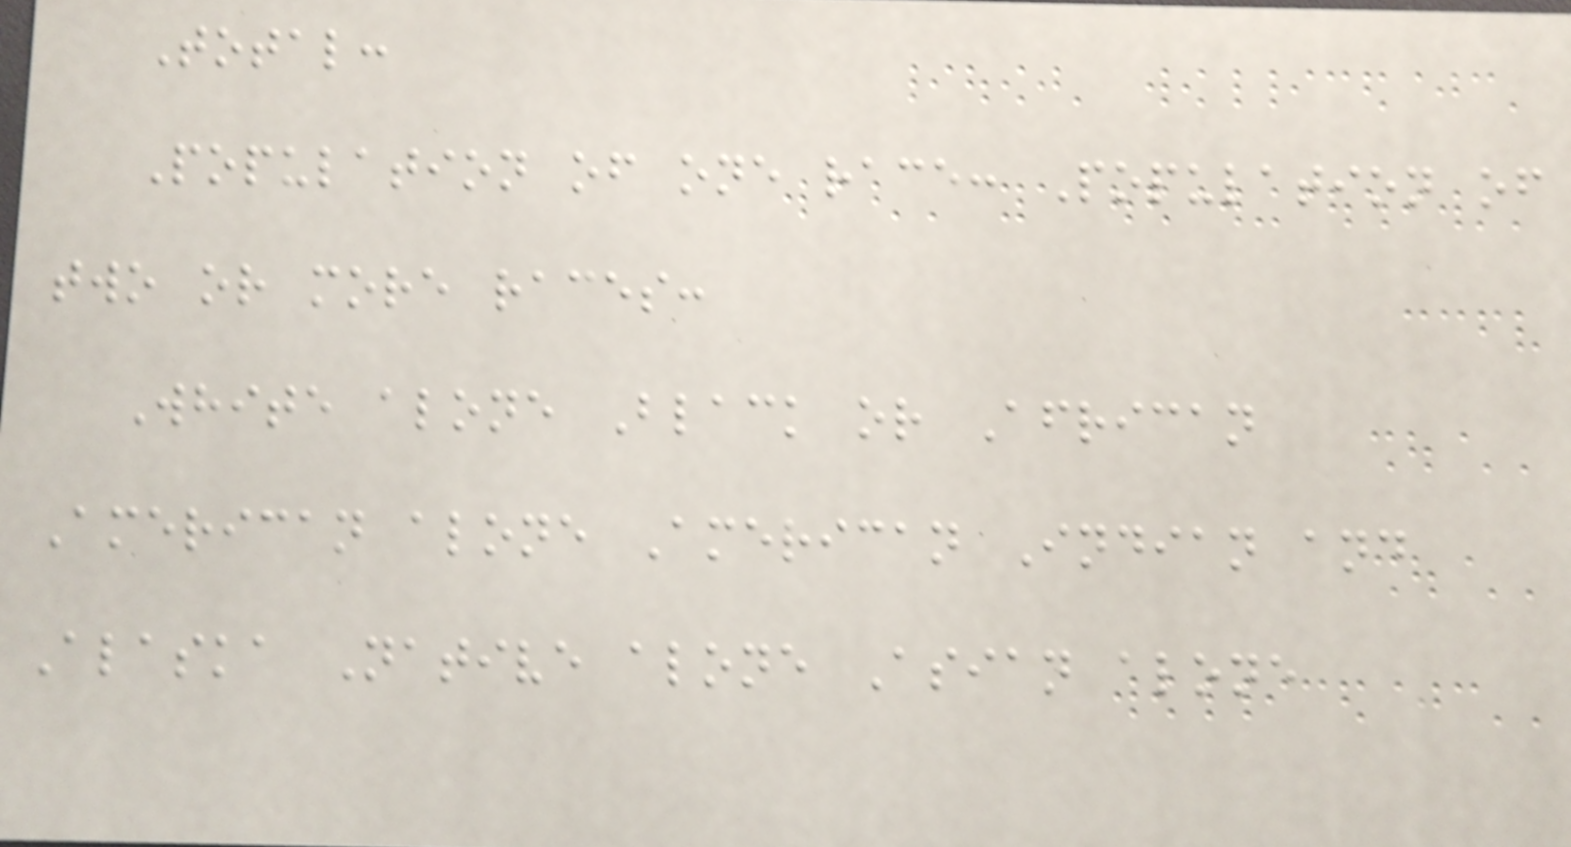Total:
Population of one race: Population of
two or more races:
White alone Black or African
American alone American Indian and
Alaska Native alone Asian alone
